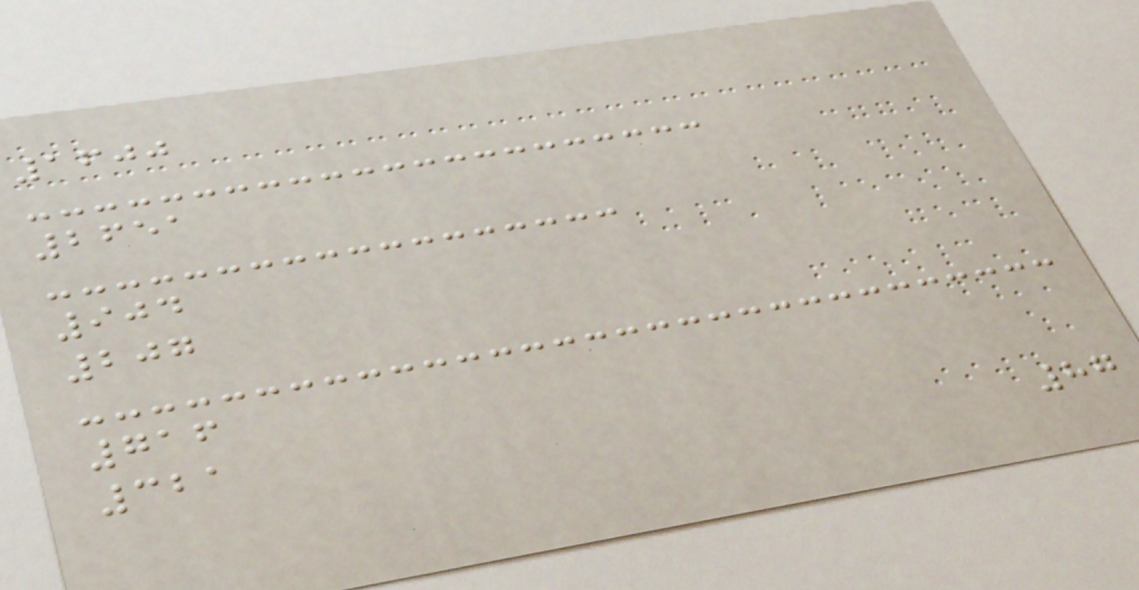1600
2651
904
207
716
321
87
